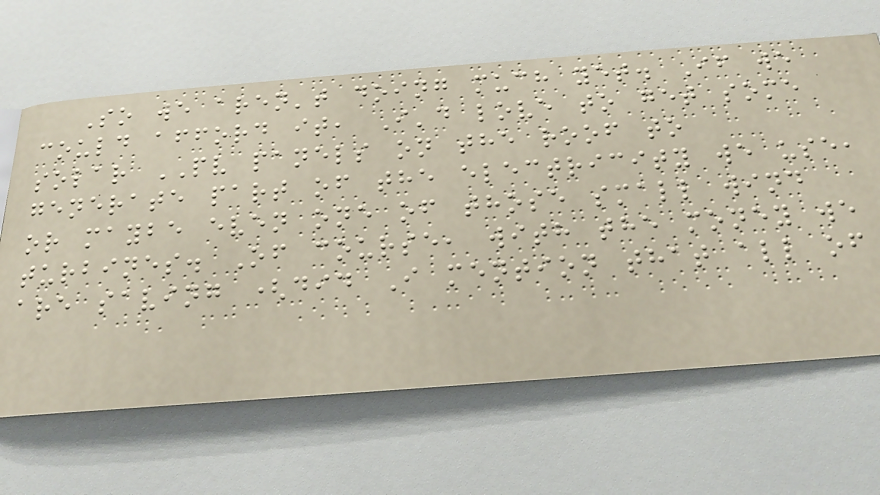So we aren't doing much yet. If we
could afford it, I'd love to get some
solar PV panels on the roof to
generate part of the electricity we use,
or maybe even one of those small wind
turbines. Of course, with the money we
are saving (did I mention that all of
